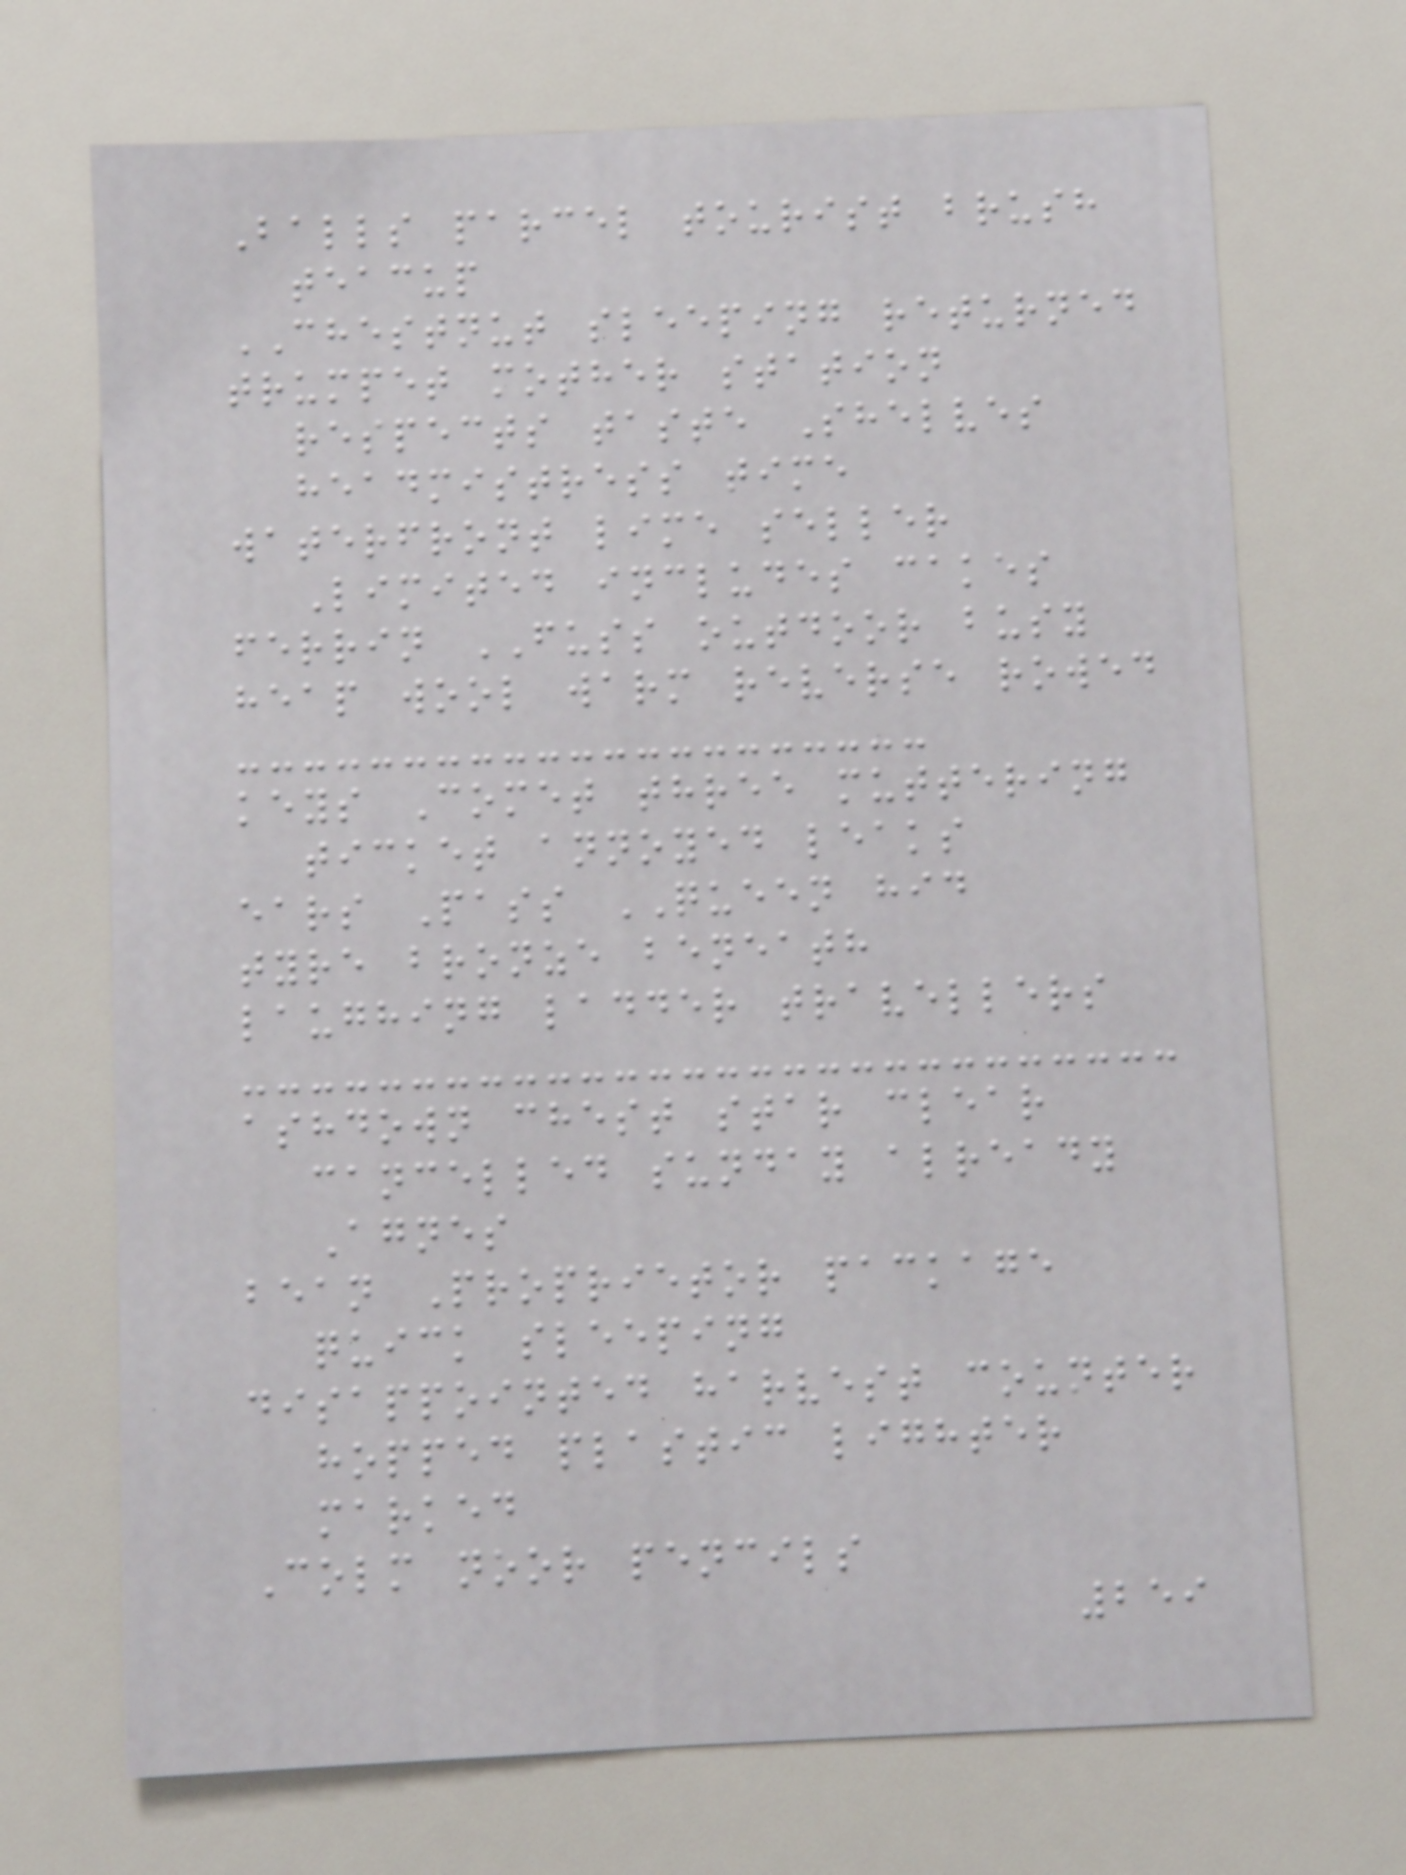Balls parcel tourist brush
teacup
CHESTNUT sleeping returned
trumpet mother station
respects taste Shelves
headmistress time
waterfront lime seller
Limited includes cakes
ferrin FUSS outdoor busy
heap wool warm reverse rowed
keys Comet three muttering
ticket annoyed leaks
ears Pass QUEEN hid
tyre bronze beneath
laughing ladder travellers
ashdown chest star clear
cancelled sunday already
Agnes
bean Proprietor package
quick sleeping
disappointed harvest counter
hopped plastic lighter
marked
Colm noor pencils
259
